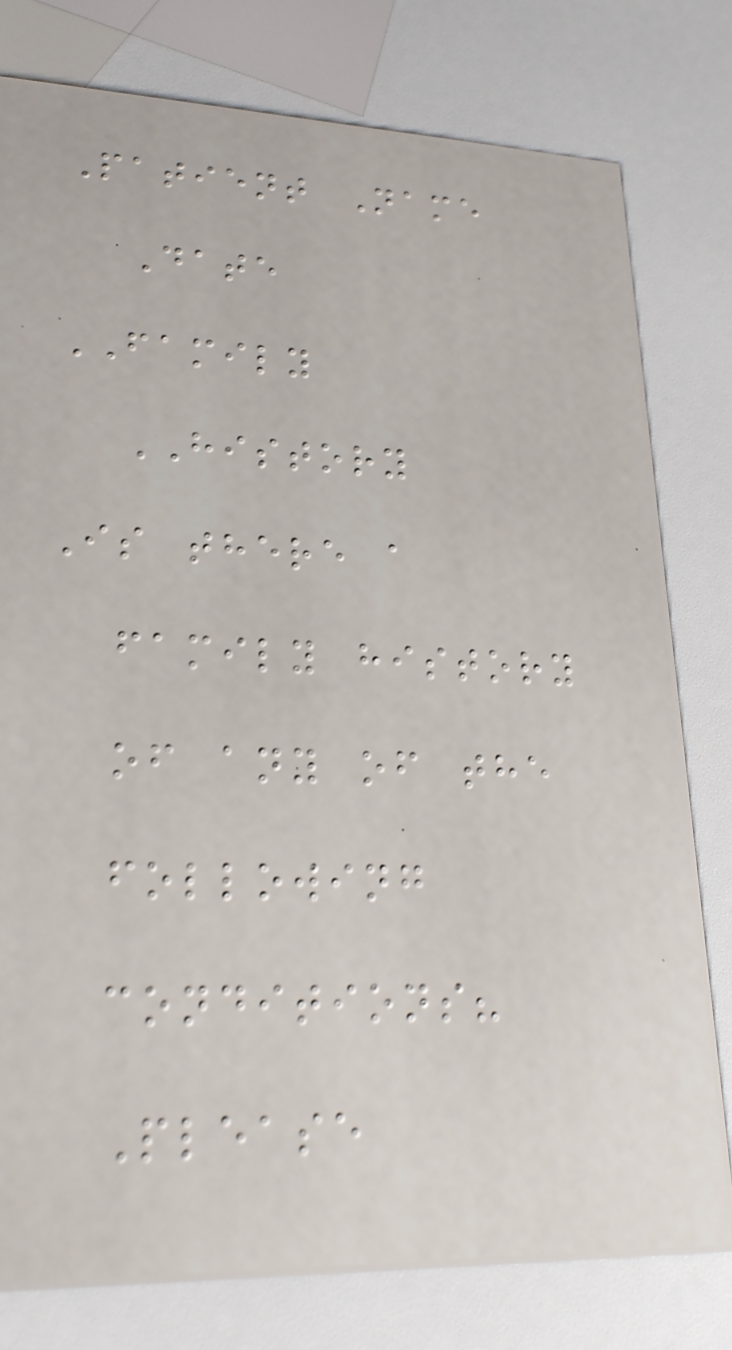Patient Name
Date
FAMILY
HISTORY
Is there a
family history
of any of the
following
conditions?
Please
